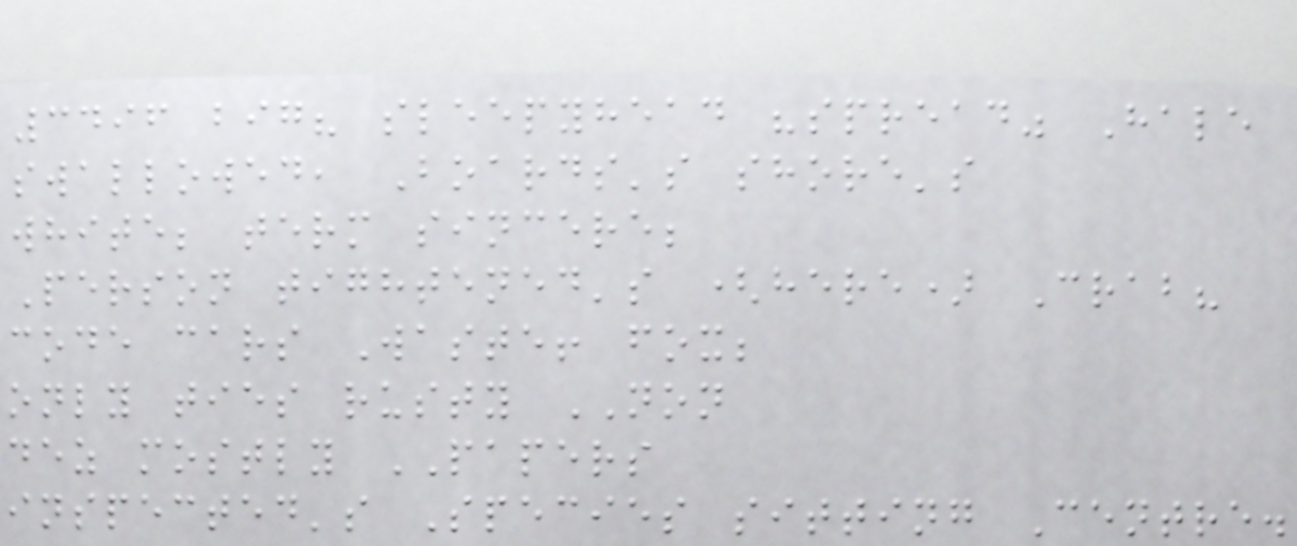3496 big? sleepyhead "spread" Hale
swallowed, Boards's shore's
white; term sincere;
Person tightened's (here) Crab?
code cars Waste! fox;
only ties rusty NON
dez mostly PAPERS
inspected's Species sitting Centre.
